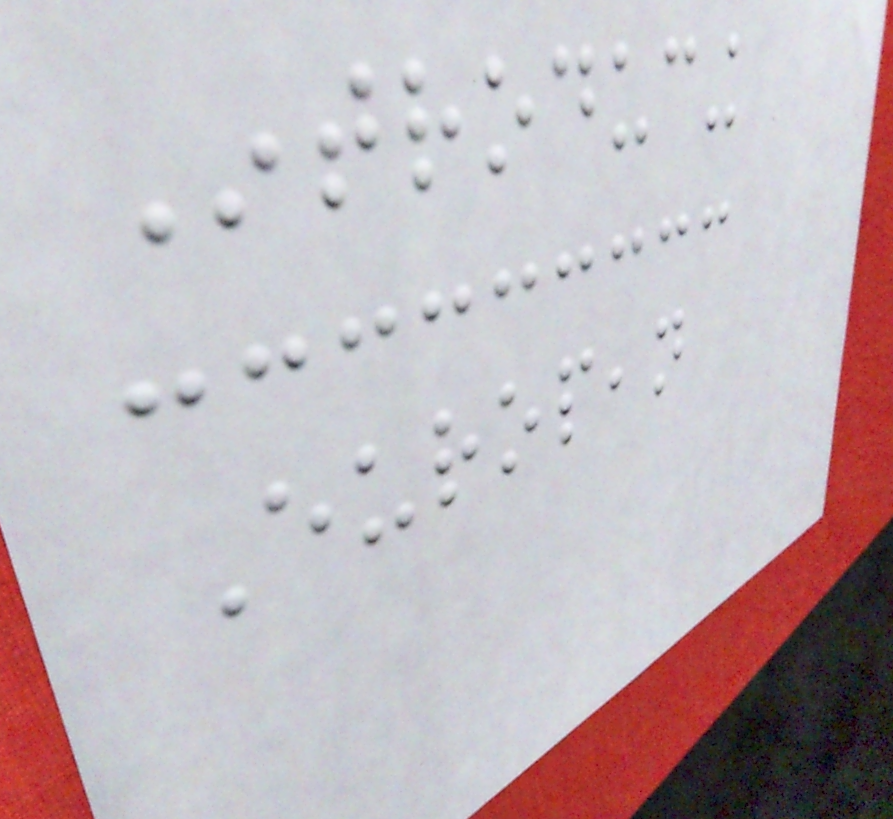Introducing
European
